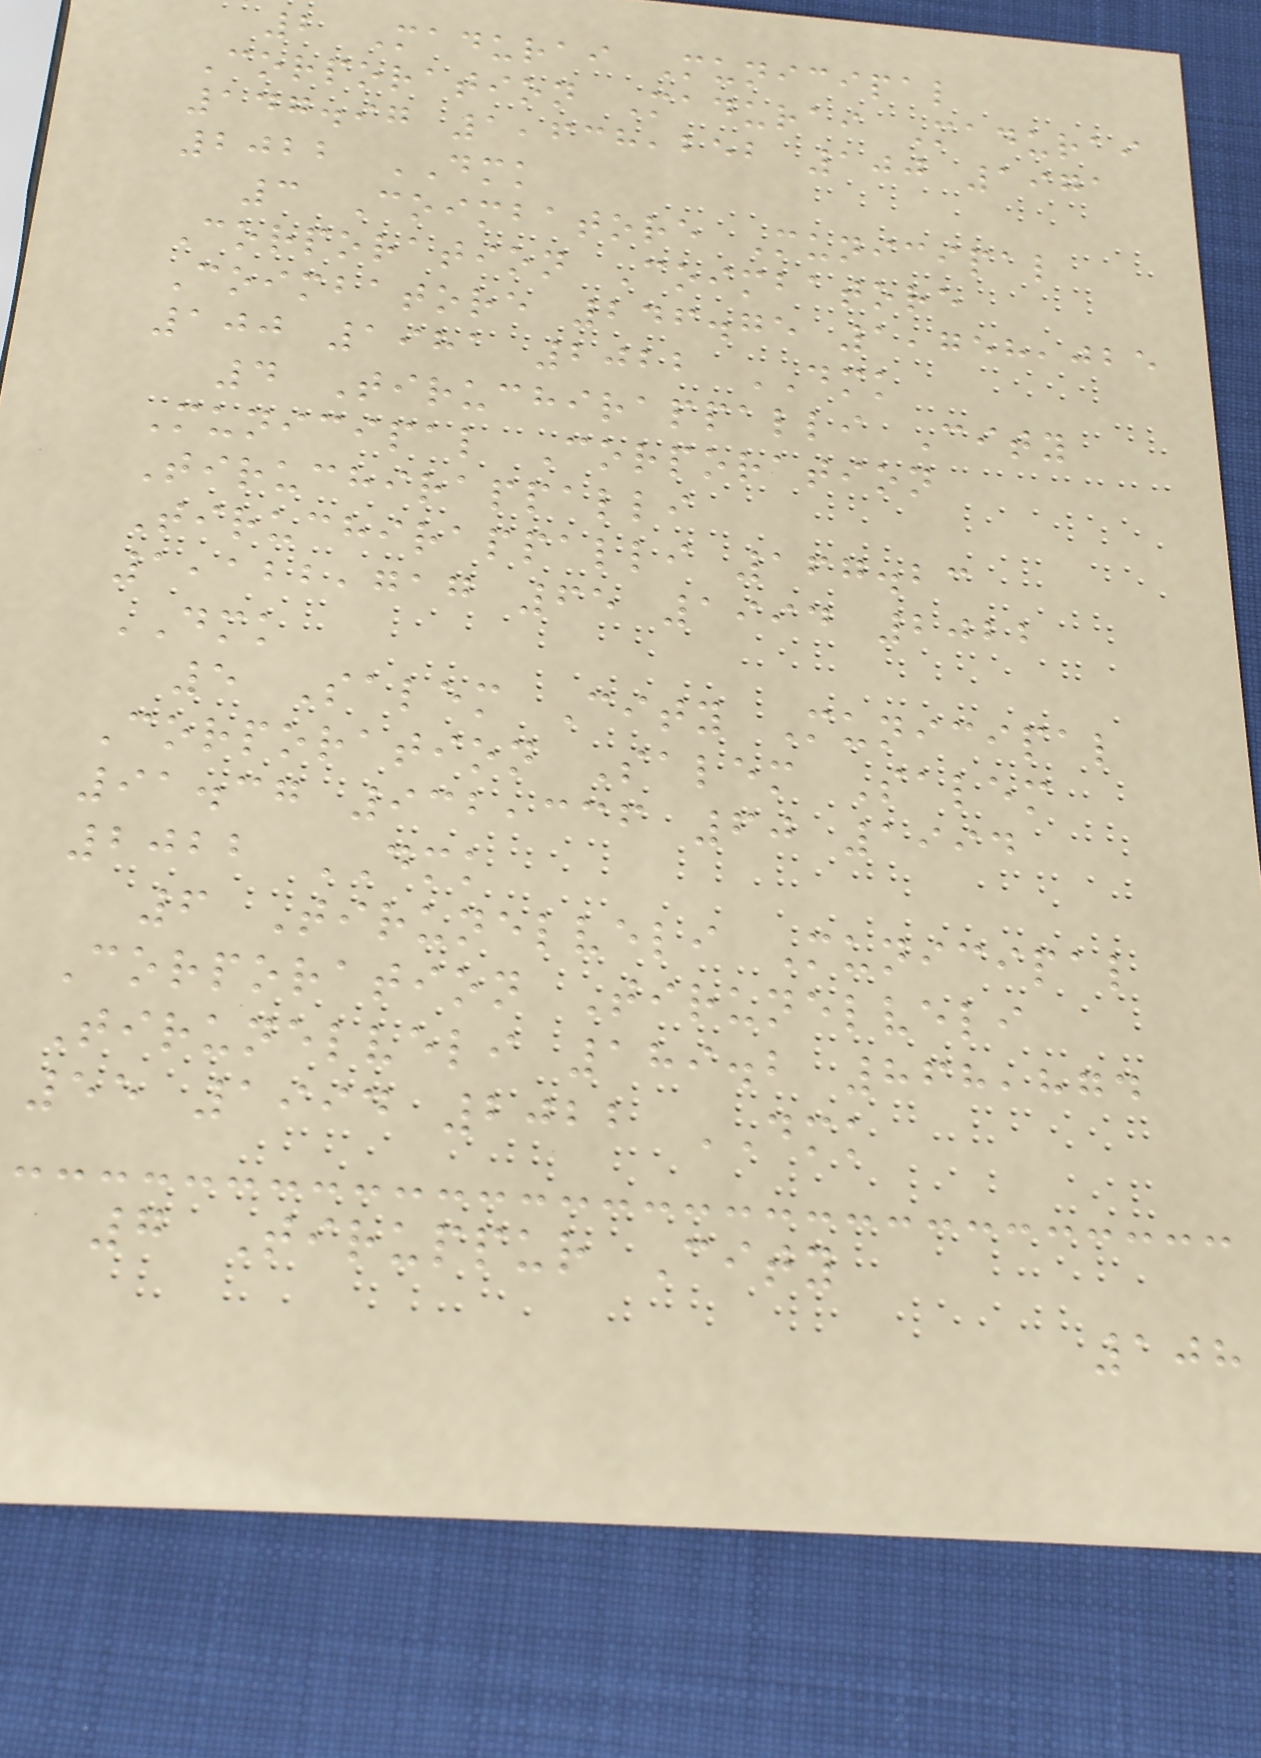2 Madurai Municipal
Corporation Madurai Madurai
147.97 1,638,252 100 1971
2022 DMK
3 Coimbatore Municipal
Corporation Coimbatore
Coimbatore 246.75 1,758,025
100 1981 2022 DMK
4 Tiruchirappalli City
Municipal Corporation
Tiruchirappalli
Tiruchirappalli 167.23
1,122,717 65 1994 2022
DMK
5 Salem City Municipal
Corporation Salem Salem
91.37 932,336 60 1994
2022 DMK
6 Tirunelveli Municipal
Corporation Tirunelveli
Tirunelveli 189.2 868,874
55 1994 2022 DMK
7 Tiruppur City
108
